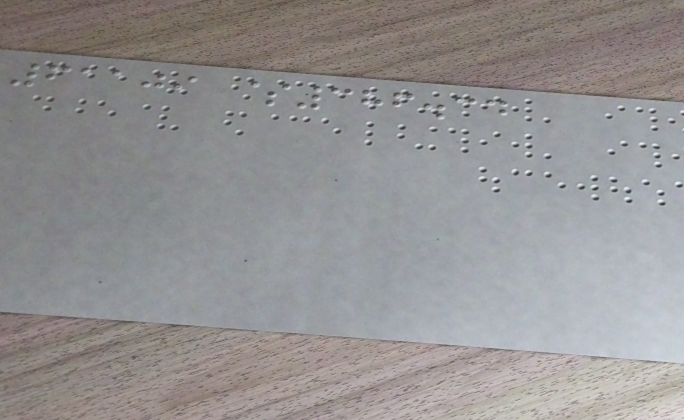61109 $386.34
